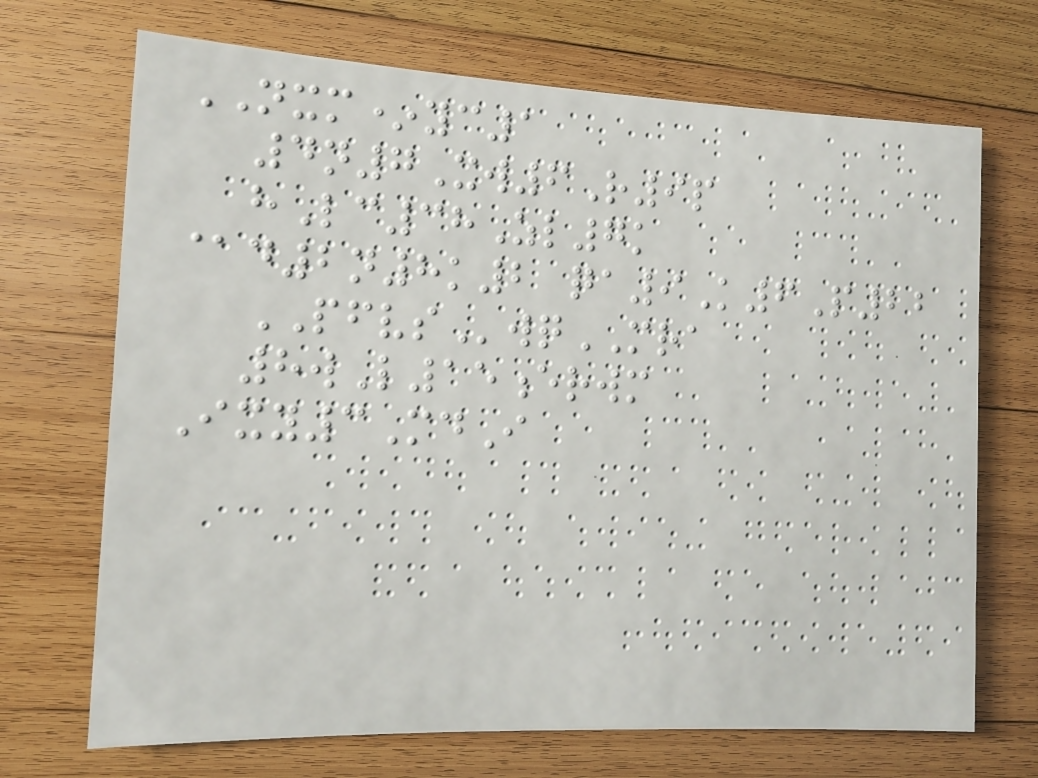NXM*yc1
4n7Xw6R9p
hLc38Zl7k
@d2n8k2 qa9K6P22
PFVSwqMRA
8wL15erwm
Ixy3MdI
